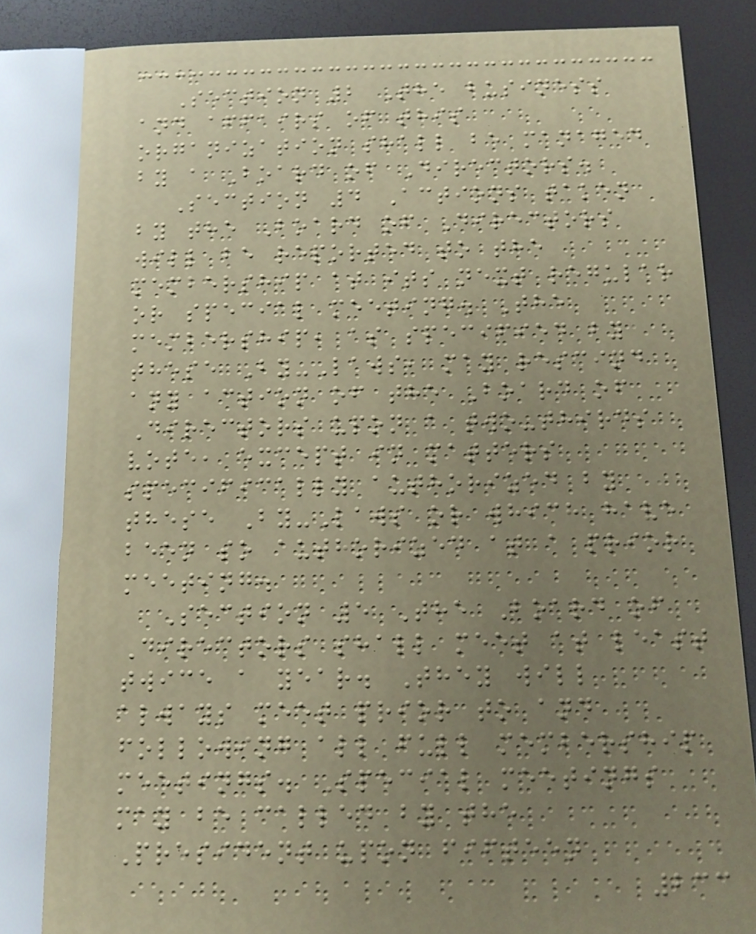Section 2 The business
and affairs of this
organization shall be managed
by a Board of Directors.
Section 4 Actions taken
by the Board of Directors
will be reported to the
membership at its next regular
or special meeting. The
membership, as specified by
these By-Laws, may rescind
any action of the Board of
Directors upon a two-thirds
vote, except in matters
specifically authorized by
these By-Laws or which have
been so authorized at a prior
meeting.
Section 5 The Board of
Directors shall meet at least
twice a year. They will
always meet prior to and
following all full membership
meetings. Special meetings
may be called by the
President upon fifteen
233
